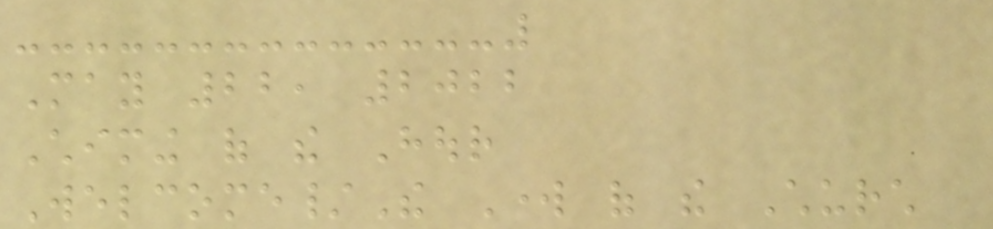May 22, 2022
Chiming of the Hour
Welcome/The Work of the Church
